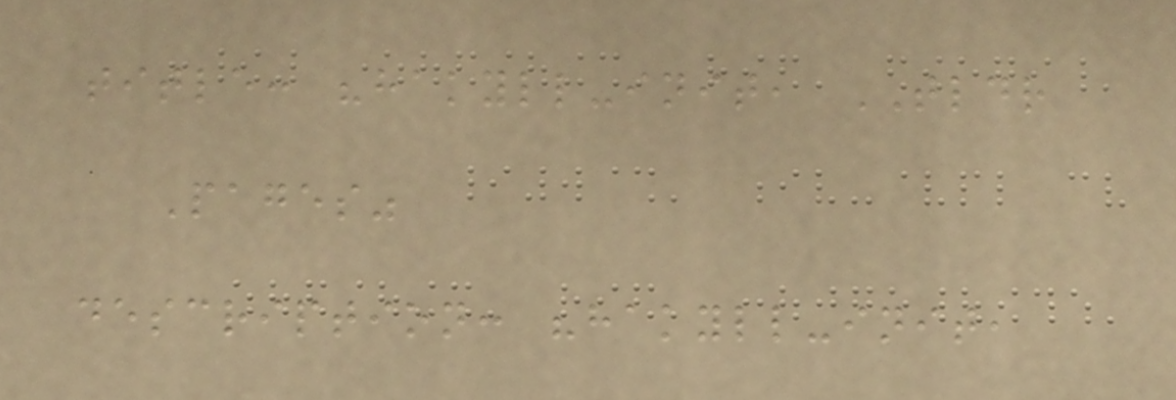title: "hakyll-init, TLDR
Pages"
description: "hakyll-init,
